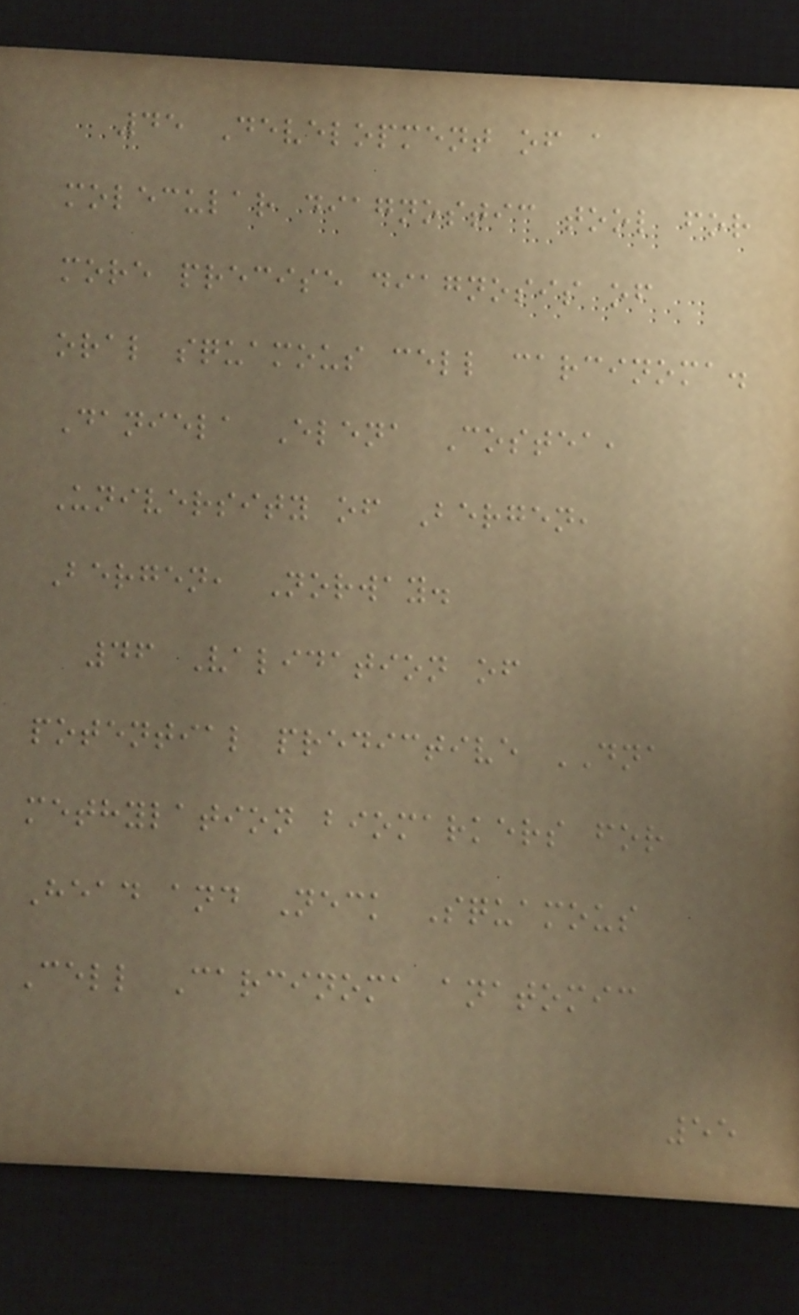45 Development of a
molecular diagnostic tool for
more precise diagnosis of
oral squamous cell carcinoma.
Daniela Elena Costea,
University of Bergen,
Bergen, Norway.
46 Validation of
potential predictive DNA
methylation biomarkers for
Head and Neck Squamous
Cell Carcinoma anatomic
55
